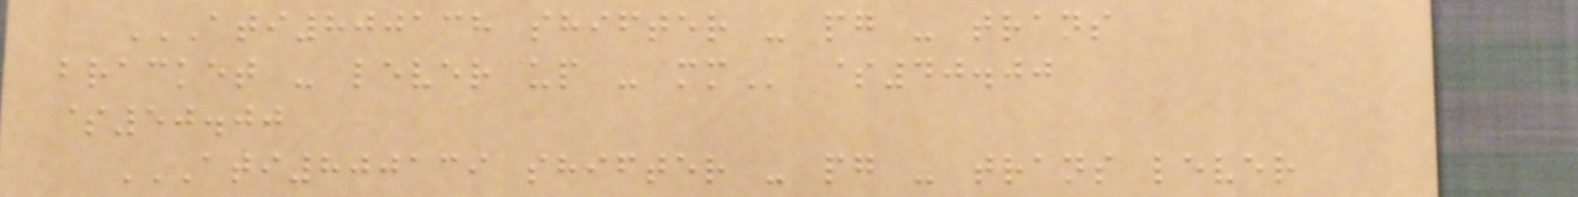ATI800138 SHIFTER - PG - TRANS
BRACKET - LEVER UP - MM $40.00
$50.00
ATI800139 SHIFTER - PG - TRANS LEVER
